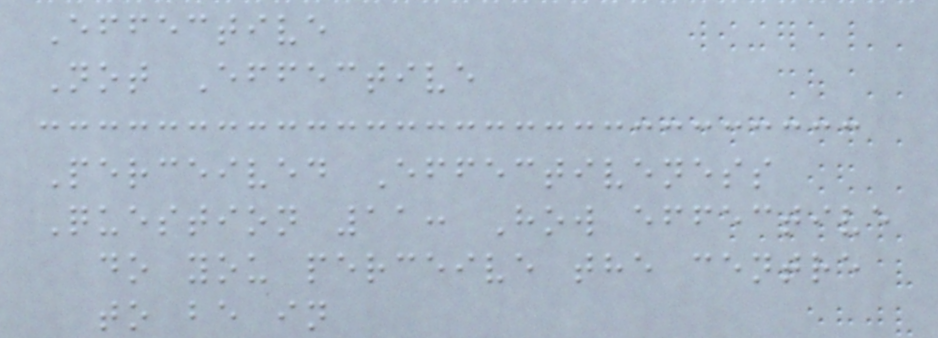Effective
Not Effective
Perceived Effectiveness
Question 11: How effective
do you perceive the centre
to be in
